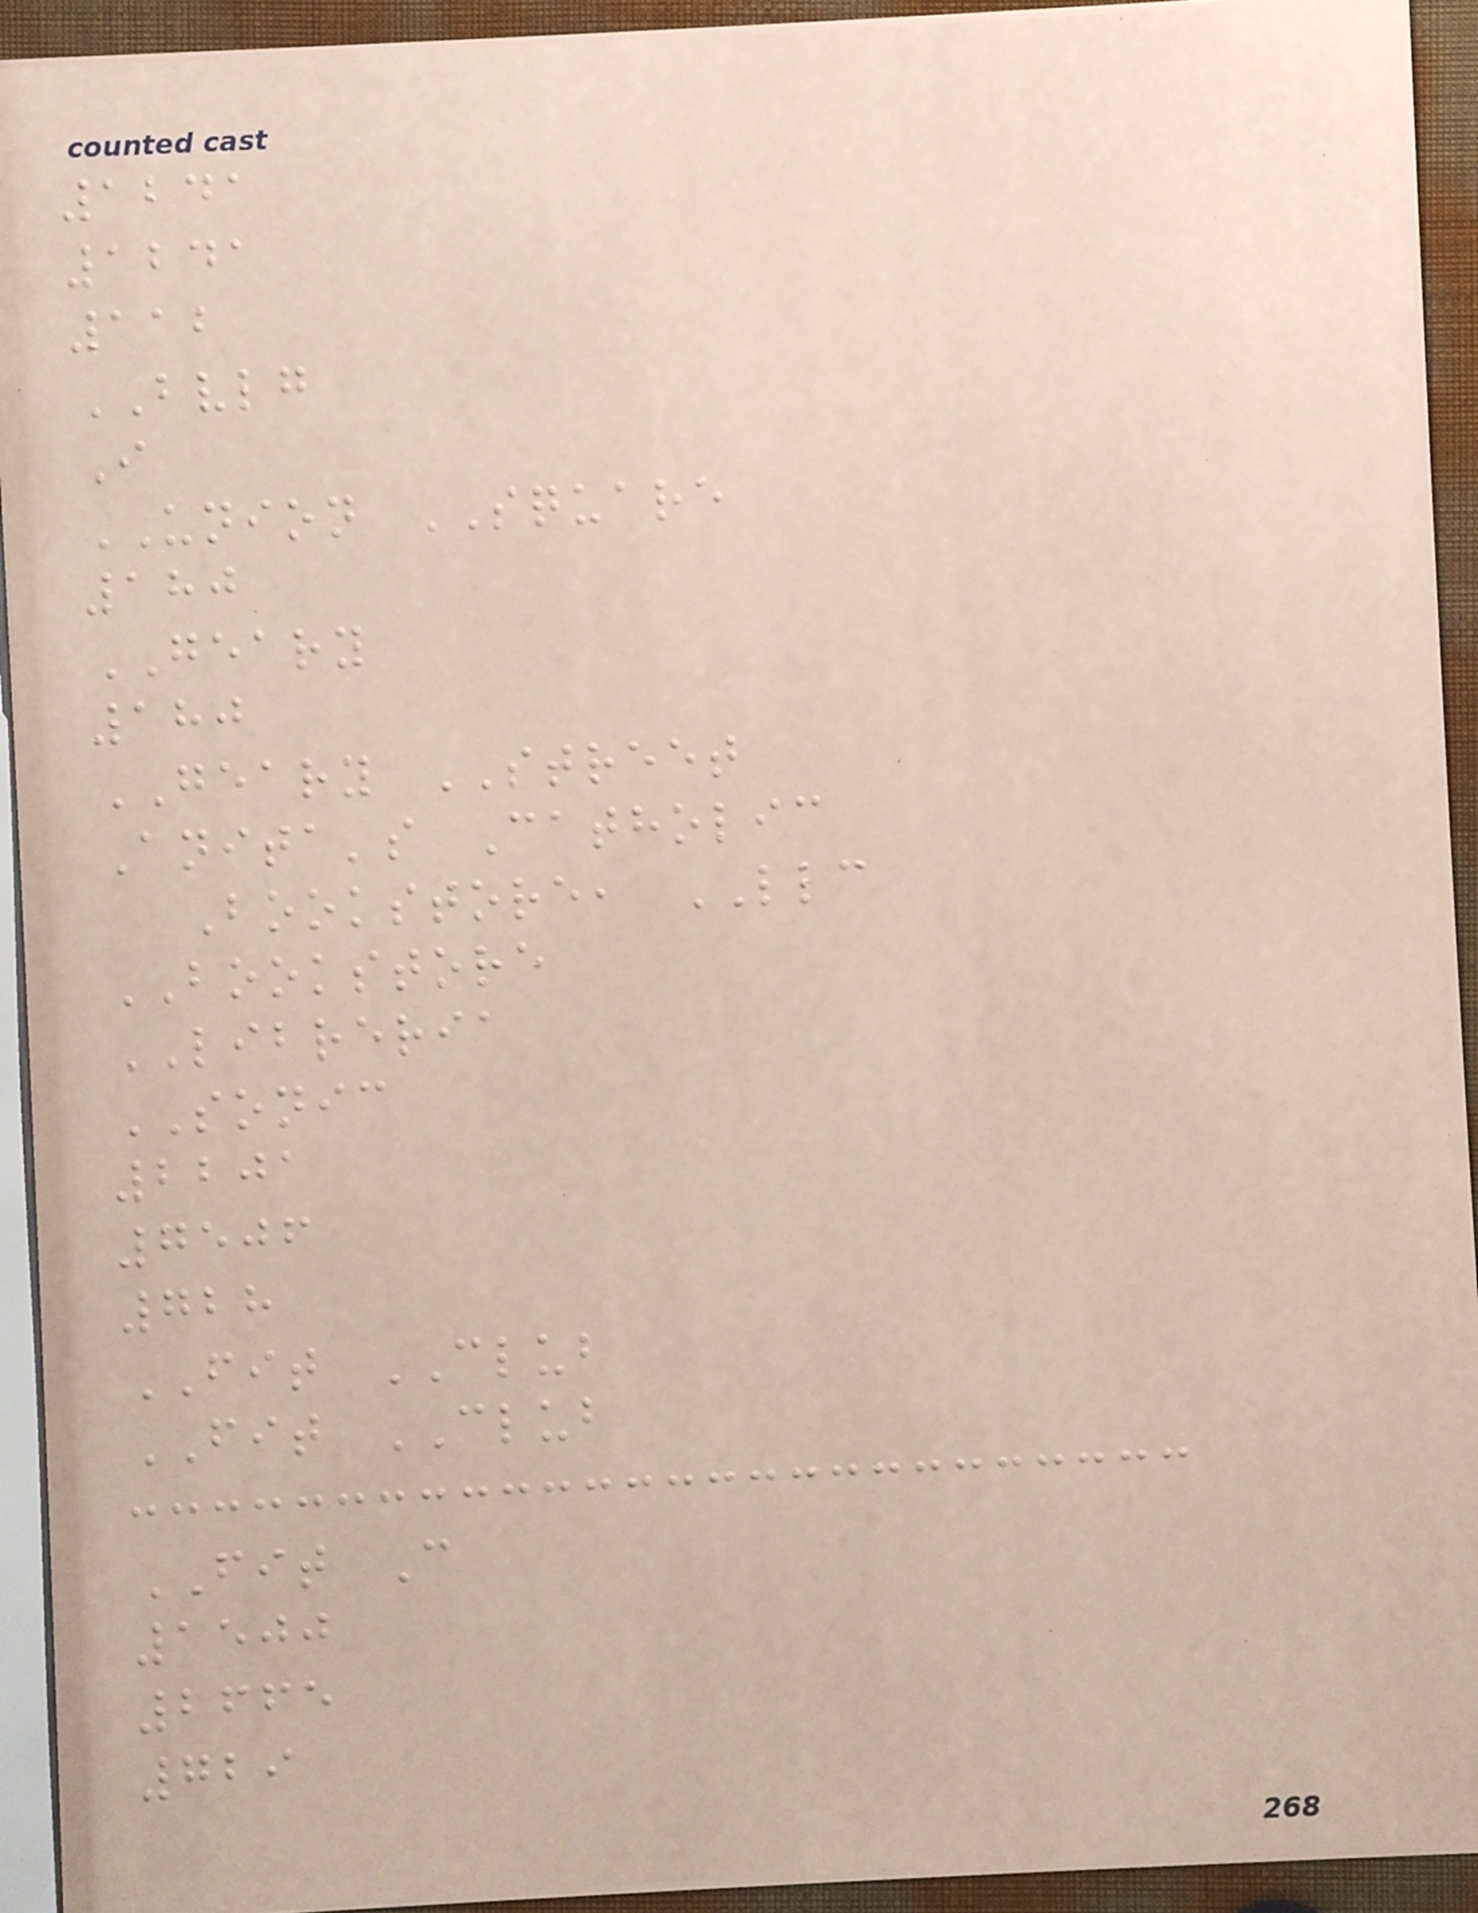1241
1241
112
BVLG
I
UNION SQUARE
180
GEARY
180
GEARY STREET
Anita's Catholic
Bookstore, LLC
BOOKSTORE
LIBRERIA
SONIC
2201
7506
728
FIT CLUB
FIT CLUB
FIT C
1500
2665
729
